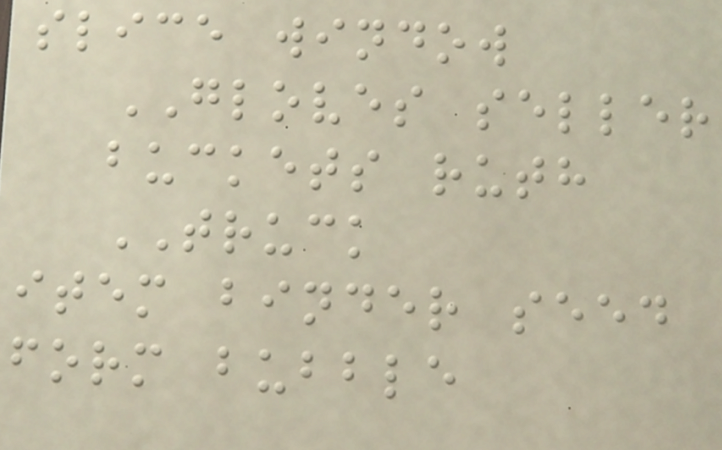slice window
GLOVES seller
buckets ruth
TRUCK
item binder seed
form bubble
